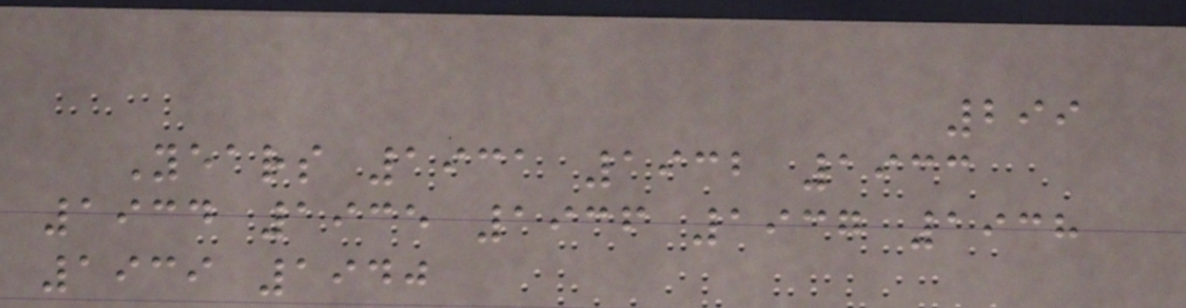299
Years 1931 1932 1933
1934 1935 1936 1937 1938
1939 1940
